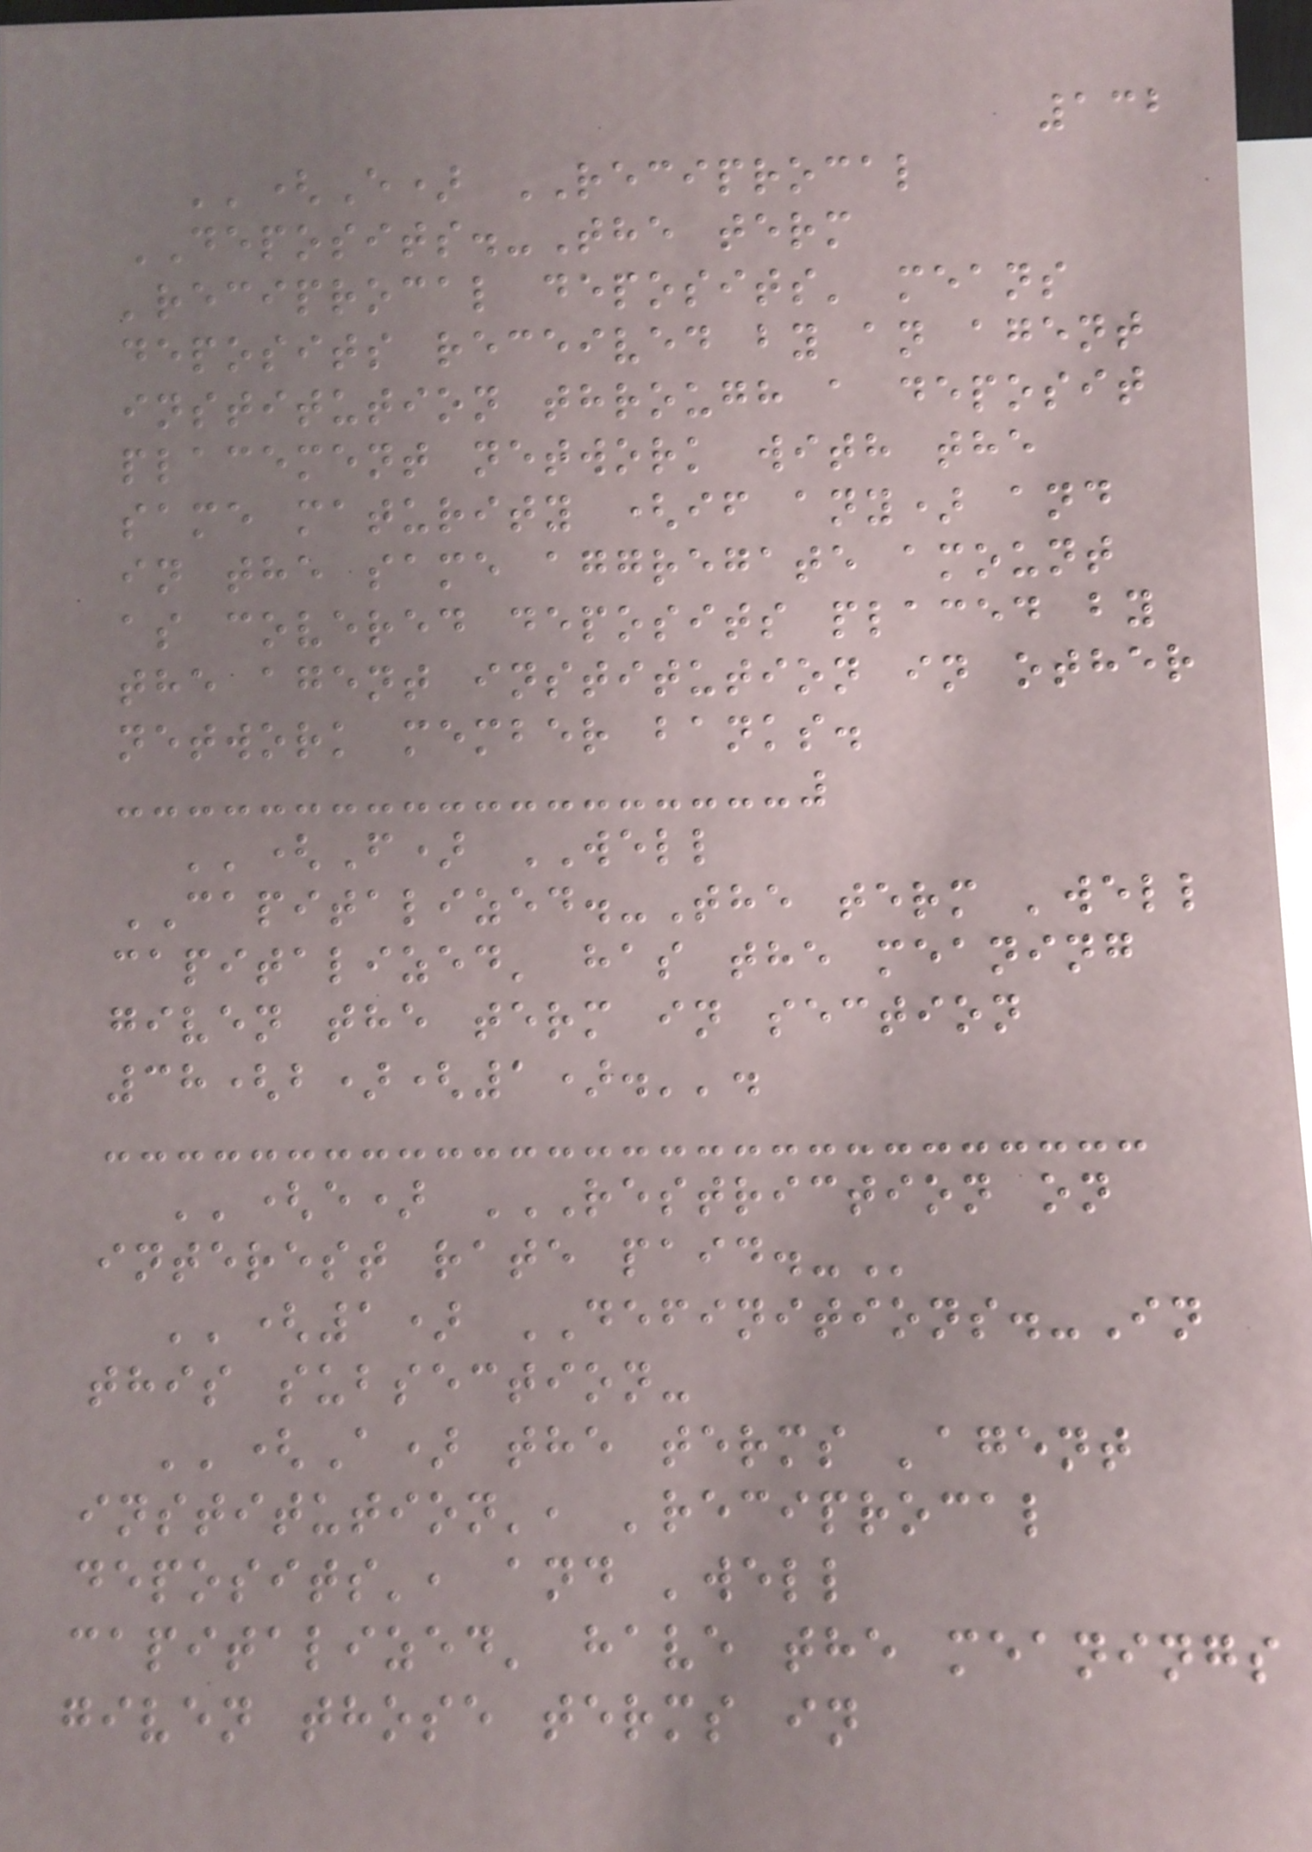132
''(E) RECIPROCAL
DEPOSITS.-The term
'reciprocal deposits' means
deposits received by an agent
institution through a deposit
placement network with the
same maturity (if any) and
in the same aggregate amount
as covered deposits placed by
the agent institution in other
network member banks.
''(F) WELL
CAPITALIZED.-The term 'well
capitalized' has the meaning
given the term in section
38(b)(1).''.
''(e) RESTRICTION ON
INTEREST RATE PAID.-
''(1) DEFINITIONS.-In
this subsection-
''(A) the terms 'agent
institution', 'reciprocal
deposits', and 'well
capitalized' have the meanings
given those terms in
